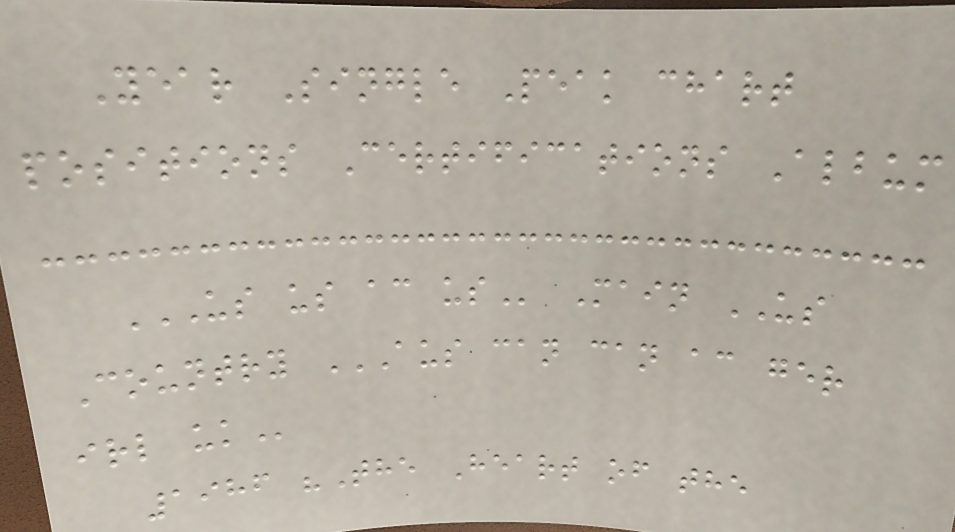Year Single Peak chart
positions Certifications Album
US US AC US Main US
Country AUS CAN CAN AC GER
IRL UK
1986 "The Heart of the
